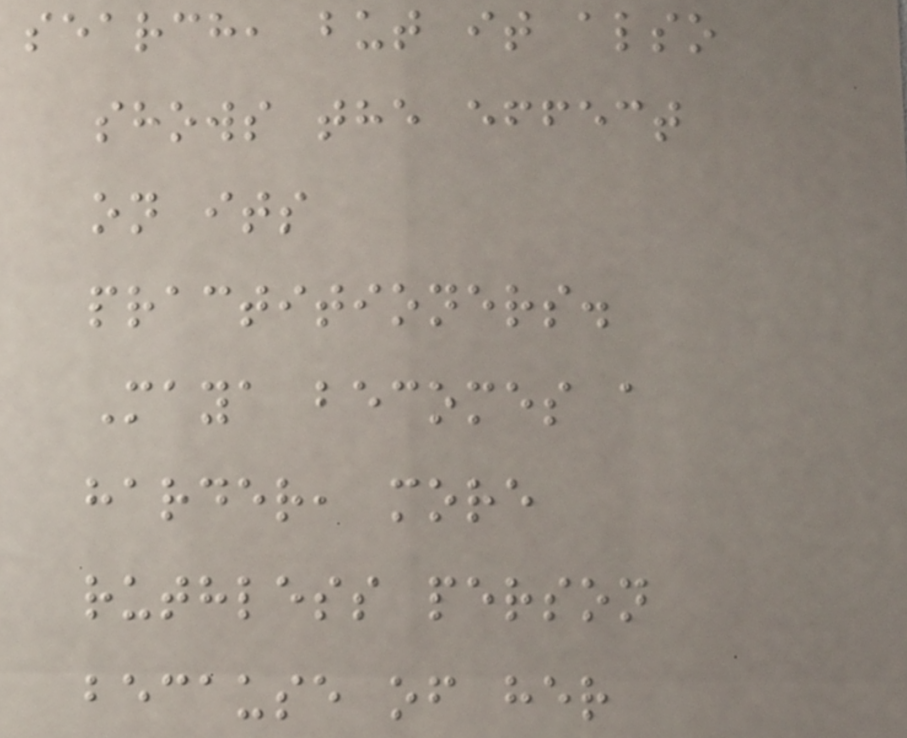search, but it also
shows the effect
on its
practitioners.
Maya becomes a
harder, more
ruthless person
because of her
